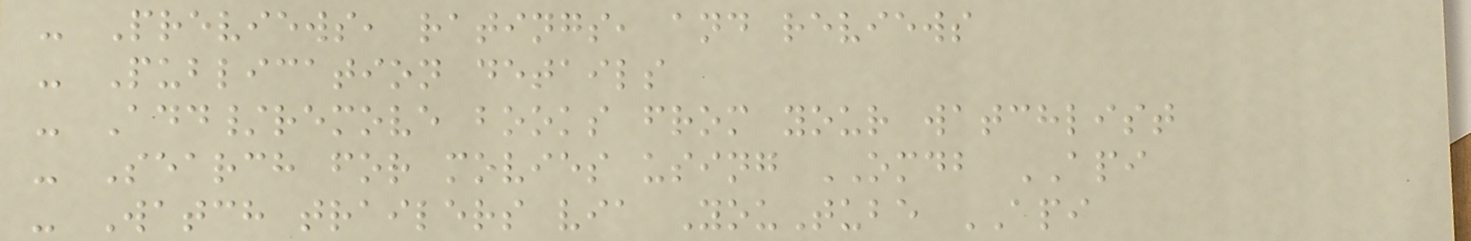- Previews, ratings, and reviews
- Publication details
- Add/remove books from your watchlist
- Search for movies using OMDB API
- Watch trailers via YouTube API
